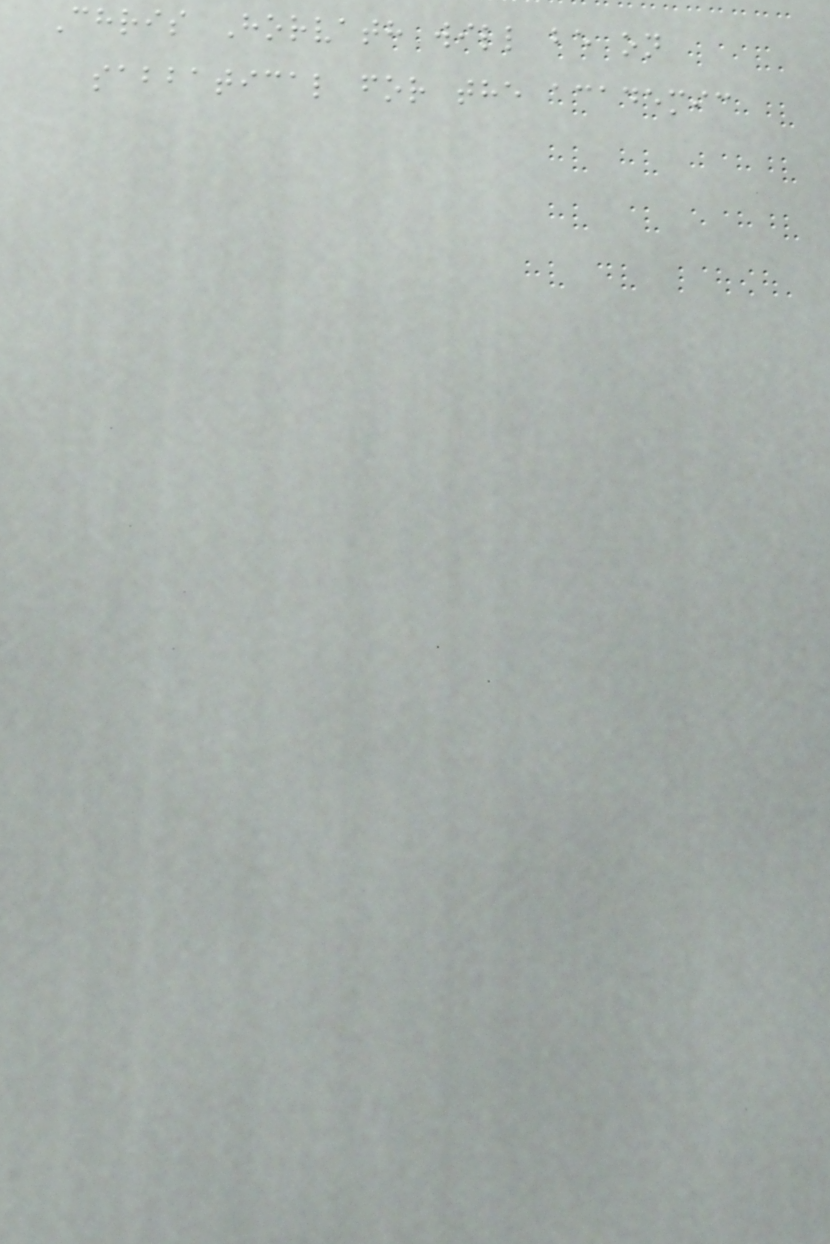Chris Horvath will be on
sabbatical for the academic
